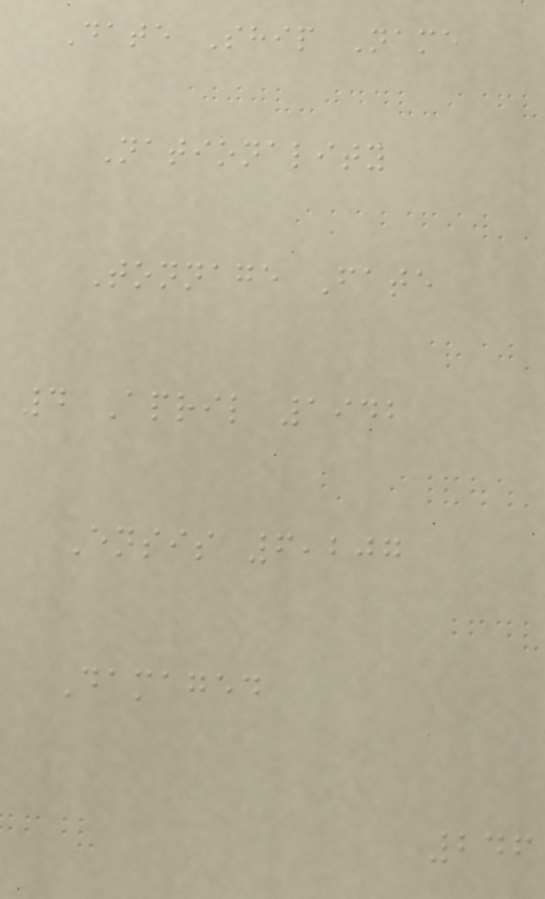Date Ship Name
Nationality
Tonnage Fate
4 April 1942
Ensis 6,207
Damaged
246
